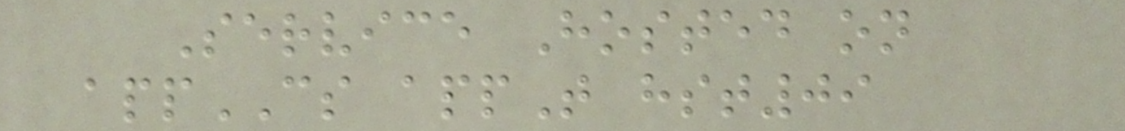Service Hosted on
appCS appT hst09
